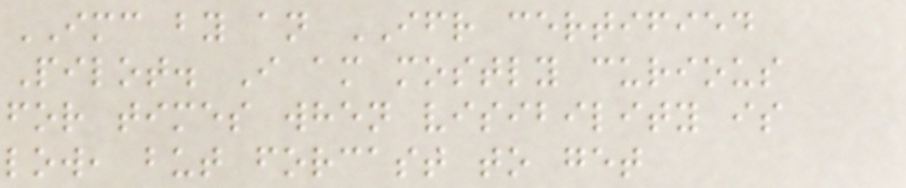IMC by an IFR certified
Pilot. I am mostly curious
for times when visibility is
low, but forcast to get
